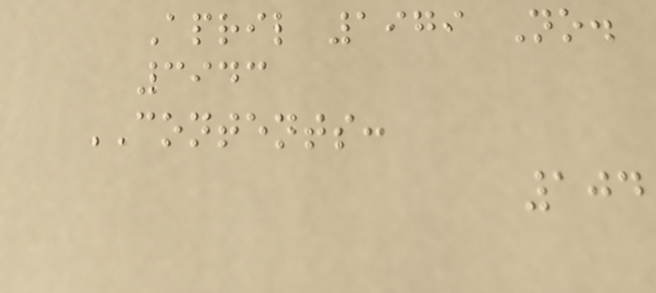April 1979 No.
3943
CONTENTS:
104
